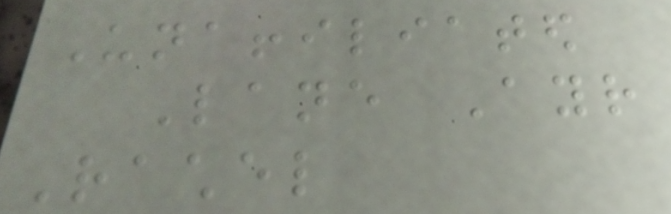Unaffiliated
Lane Ayr
Rachel
